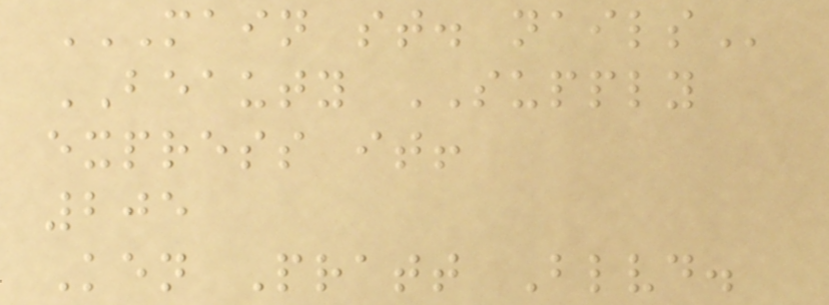MAIN ST. NAILS
BEAUTY SUPPLY
express it!
205
Ken Pratt Blvd.
